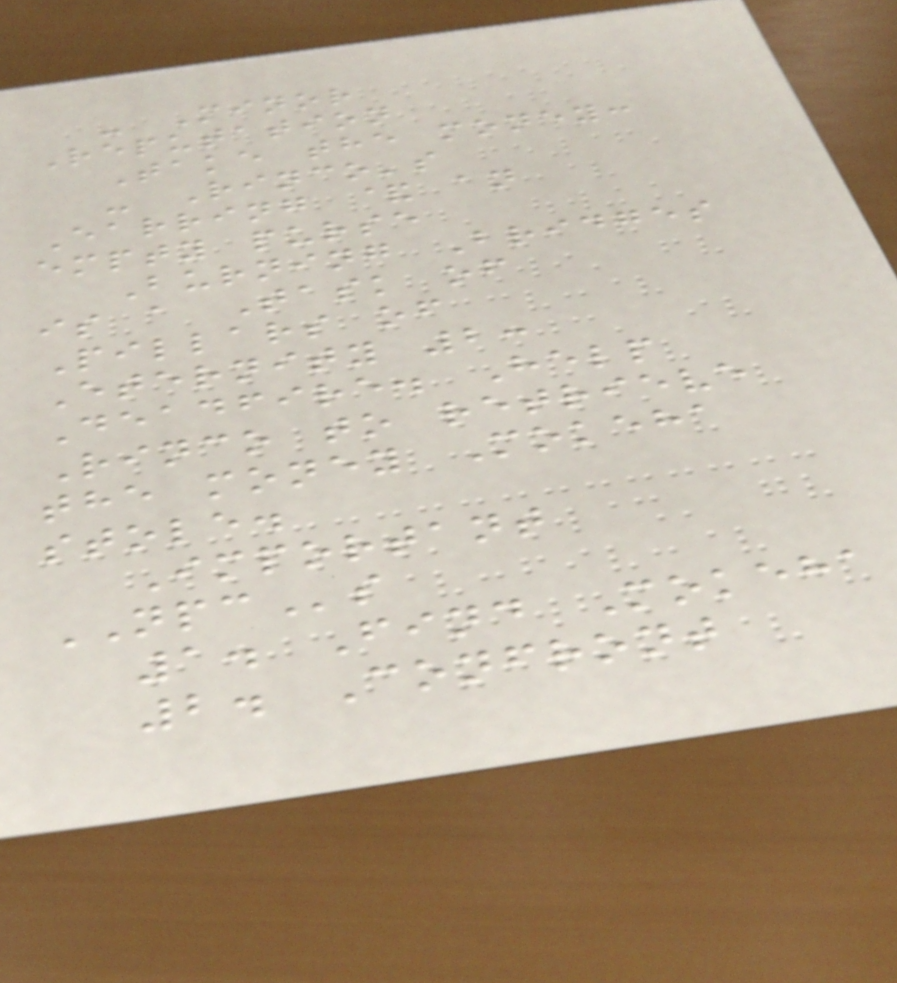- Minor
Reputation
Take the money:
- Rinco's
Earring & an
empty purse
Burning Bridges
is a Task of
Pillars of
Eternity 2:
Deadfire. Help
Rinco to retrieve
the money Mokeha
stole.
Important
NPCs
1. Find Mokeha
2. Confront
